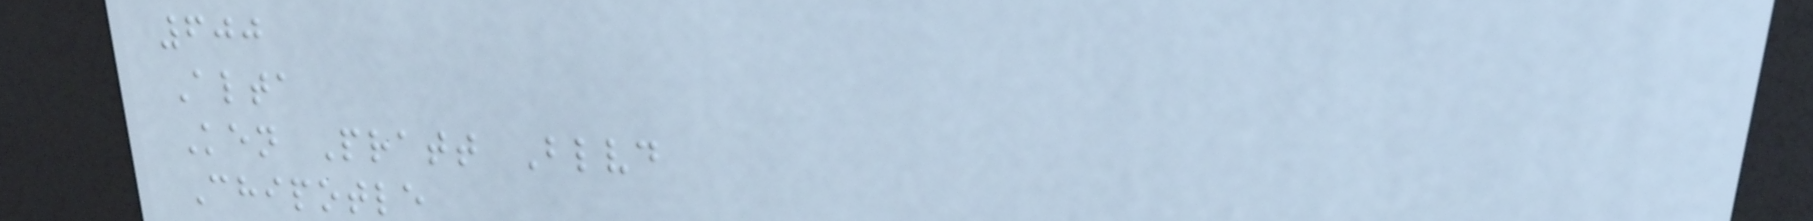600
Alta
Ken Pratt Blvd
Chipotle
